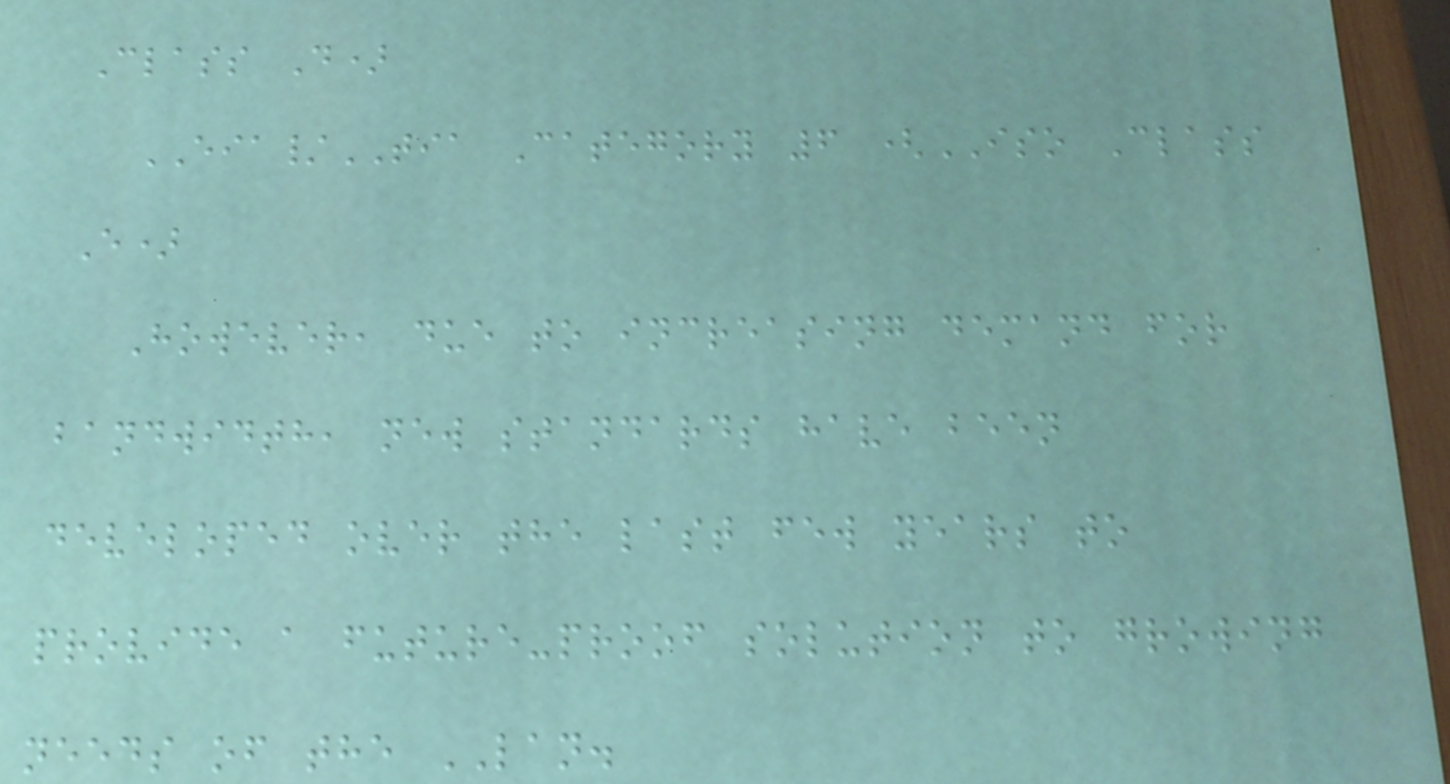Class D)
EIA/TIA Category 6 (ISO Class
E)
However, due to increasing demand for
bandwidth, new standards have been
developed over the last few years to
provide a future-proof solution to growing
needs of the LAN.
